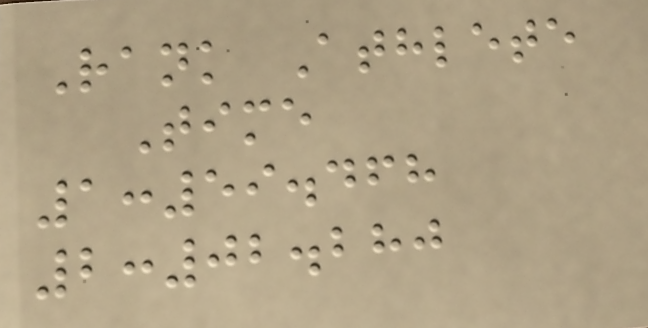Rank Athlete
Time
1:59.468
2:02.280
